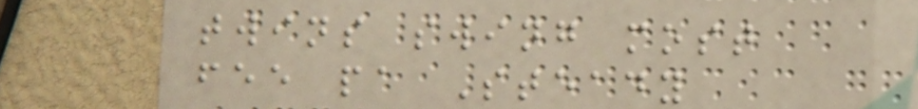twins swing most
fee pa Steady
